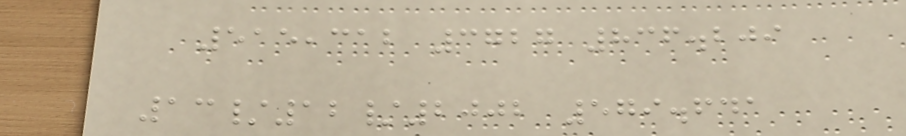515,312 3727 836.209
13/12/2002 579.641
